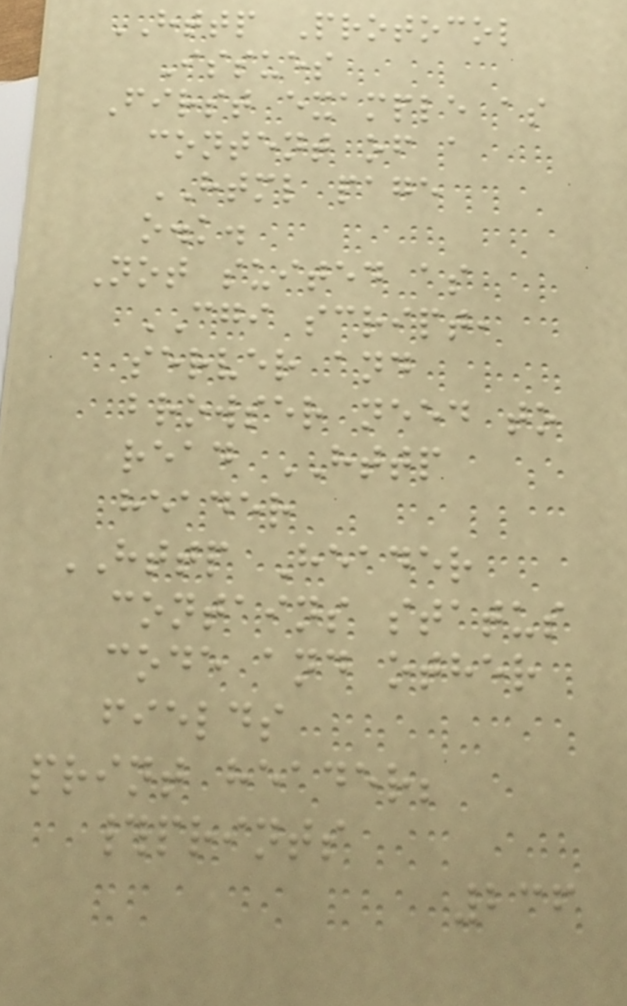HTTP Protocol
Issues
First example as
content of a
HTML page
o.k.
Not suited as
CGI script,
server and
browser need to
read HTTP
header
HTTP Header
contains status
code and other
fields
print header;
#prints
236
